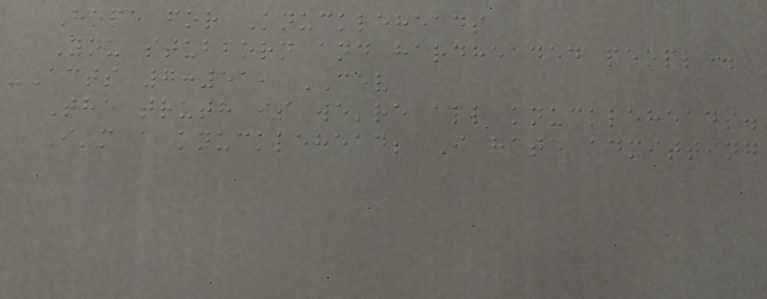Hope for Knuckleheads
You stubborn and hardheaded people.
-Acts 7:51, CEV
The truth is we're all knuckleheads.
I'm a knucklehead; I hate admitting
